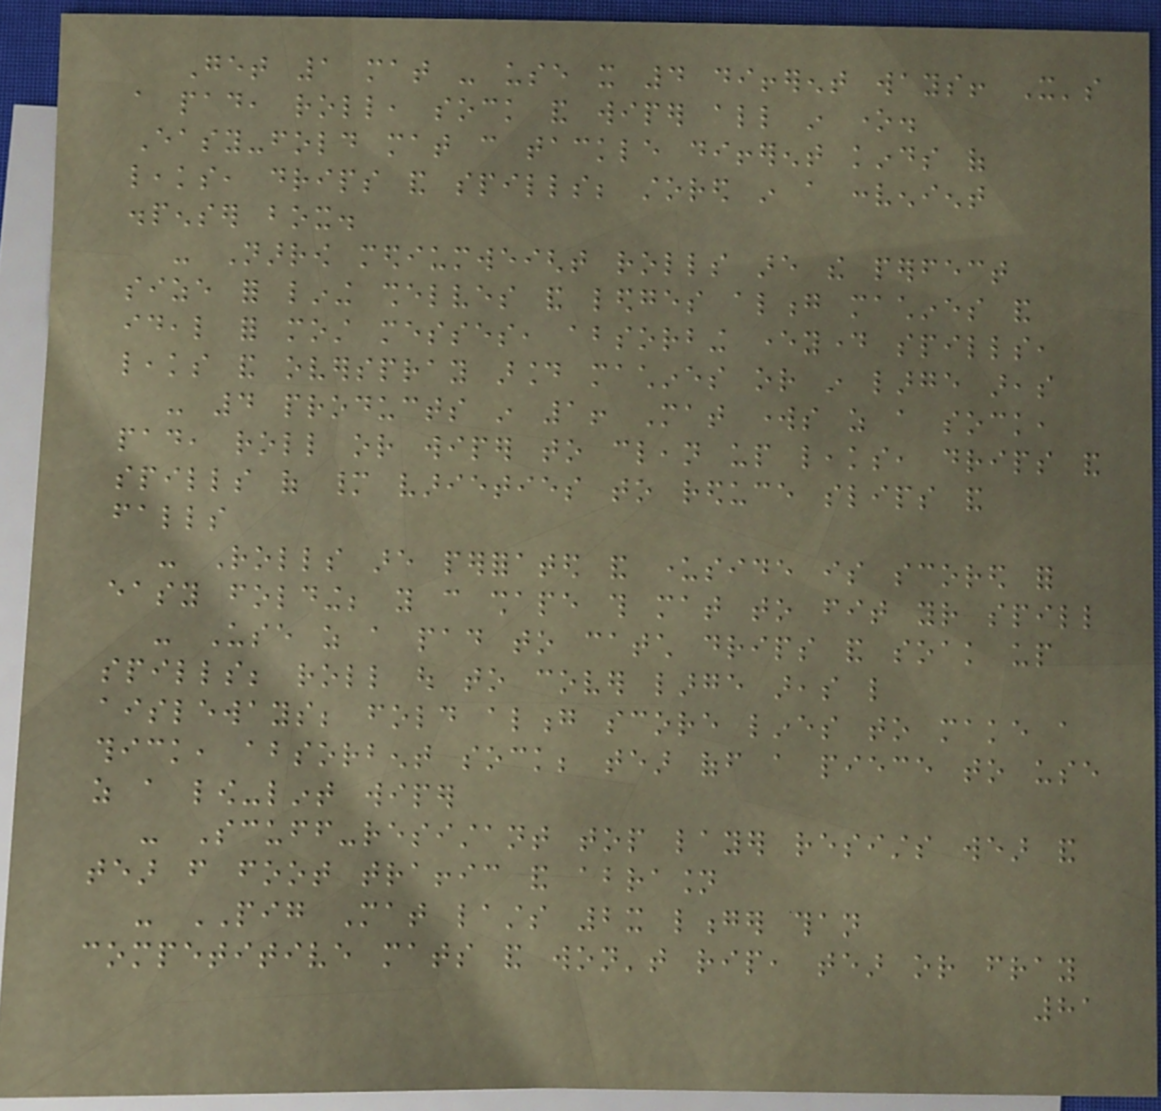Get 1 mat - use it 4 different ways! It's
a pad, roll, sock and wiper all in one.
Easy-fold mat can tackle different kinds of
leaks, drips and spills; stored in a convenient
dispenser box.
- Narrow mediumweight rolls are the perfect
size for lining shelves and ledges along machines and
ideal for most messes, absorbing everyday spills,
leaks and overspray around machines or in large areas
- 4 products in 1! Mat works as a sock,
pad, roll or wiper to clean up leaks, drips and
spills of many varieties to reduce slips and
falls
- Rolls are perforated and underside is scored for
easy folding; you can shape this mat to fit your spill
- Use as a pad to catch drips and soak up
spills; roll out to cover large areas like
aisleways; fold along score lines to make a
thick, absorbent sock; tear off a piece to use
as a low-lint wiper
- Scuff-resistant top layer resists wear and
tear from foot traffic and abrasion
- PIG Mat lasts 2x longer than
competitive mats and won't rip, tear or fray
81
